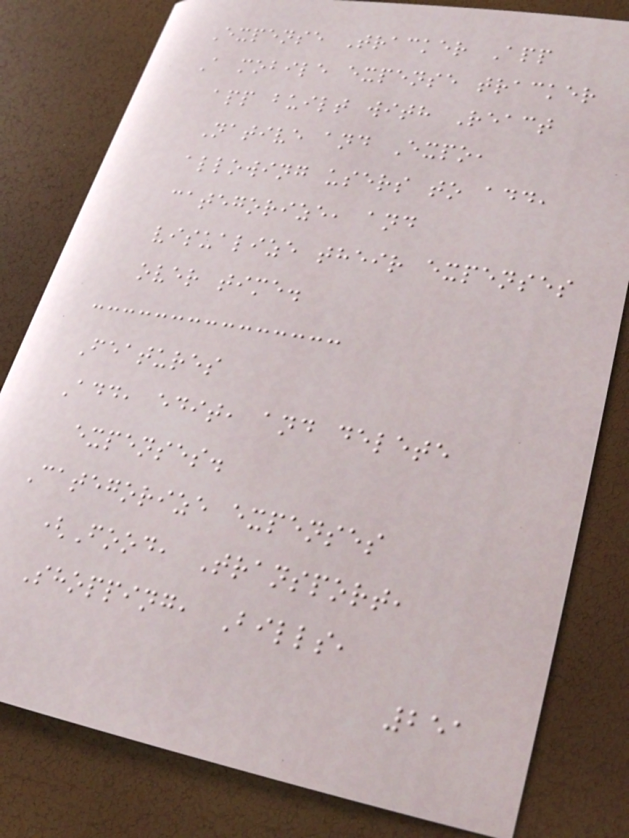Expense Tracker App
A mobile expense tracker
app built with React
Native and Expo,
allowing users to add,
categorize, and
visualize their expenses
over time.
Features
Add, edit, and delete
expenses.
Categorize expenses
(Food, Transport,
Shopping, Bills,
251
